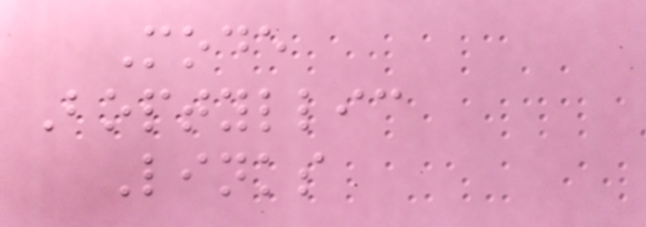Mode
Boptyllic
Links
